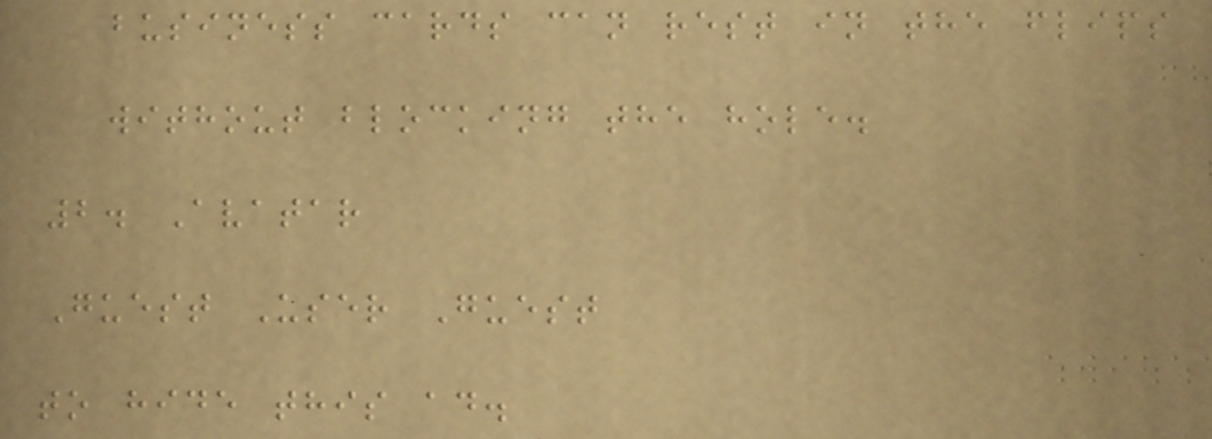business cards can rest in the flips
without blocking the hole.
2. Avatar
Guest User Guest
to hide this ad.
